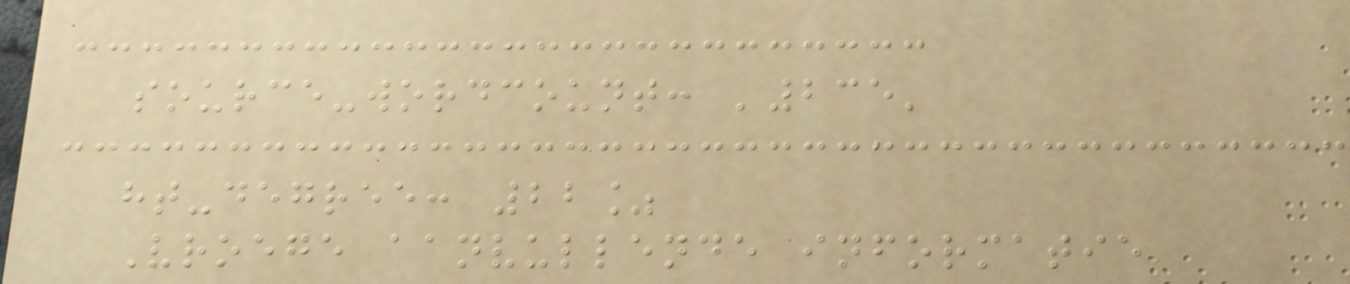source-wordcount: '235'
ht-degree: 22%
Vroege aanvullende informatie
